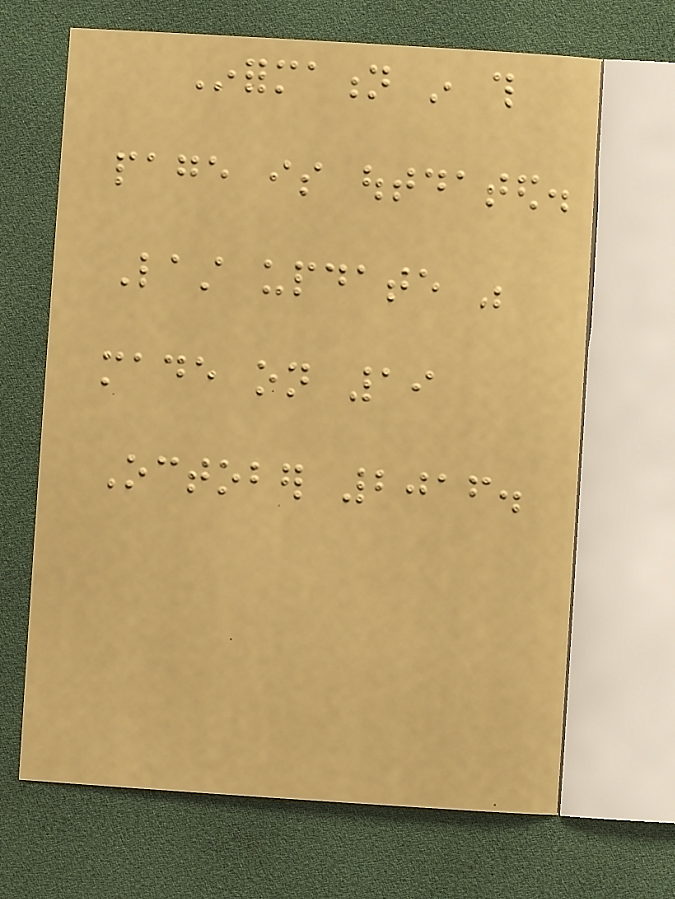Information in this
page is outdated.
Last update was
made on 19
October 2016.
